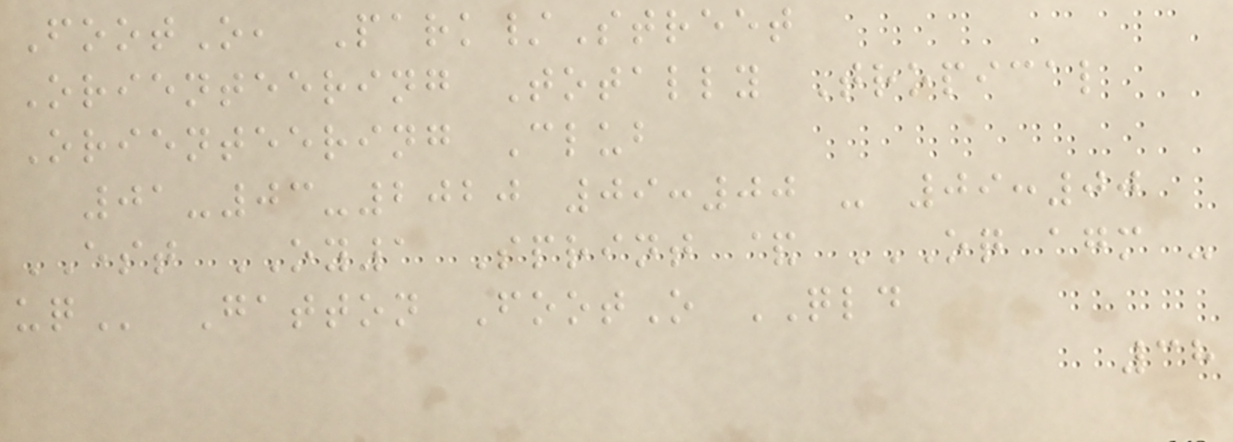FootO, Park/Street
Orienteering Totally Tropical
Orienteering Club
01-03-2020 09:00 - 09:00
EST OY1 Sprint & OQ AGM -
UQ Gatton FootO QLD
38
